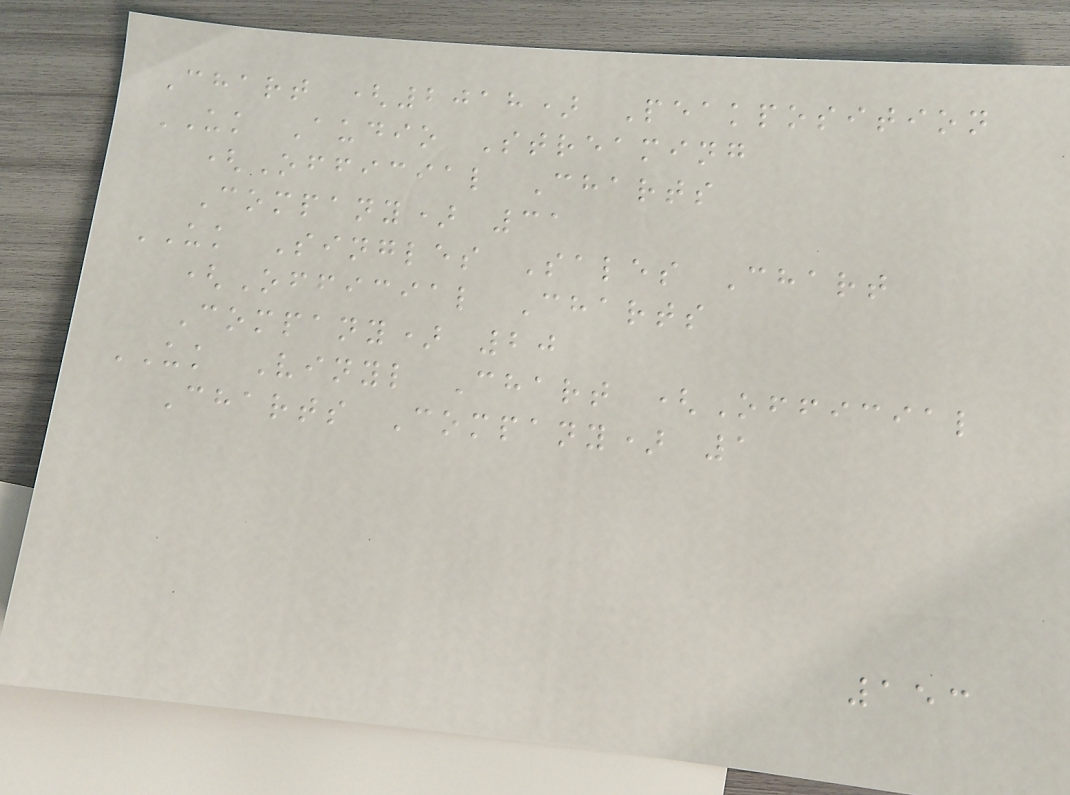Chart (2018) Peakposition
UK Audio Streaming
(Official Charts
Company) 31
UK Singles Sales Chart
(Official Charts
Company) 20
UK Vinyl Chart (Official
Charts Company) 1
153
